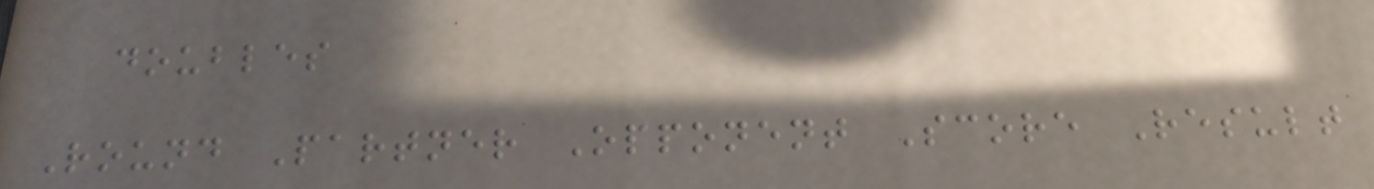doubles
Round Partner Opponent Score Result
